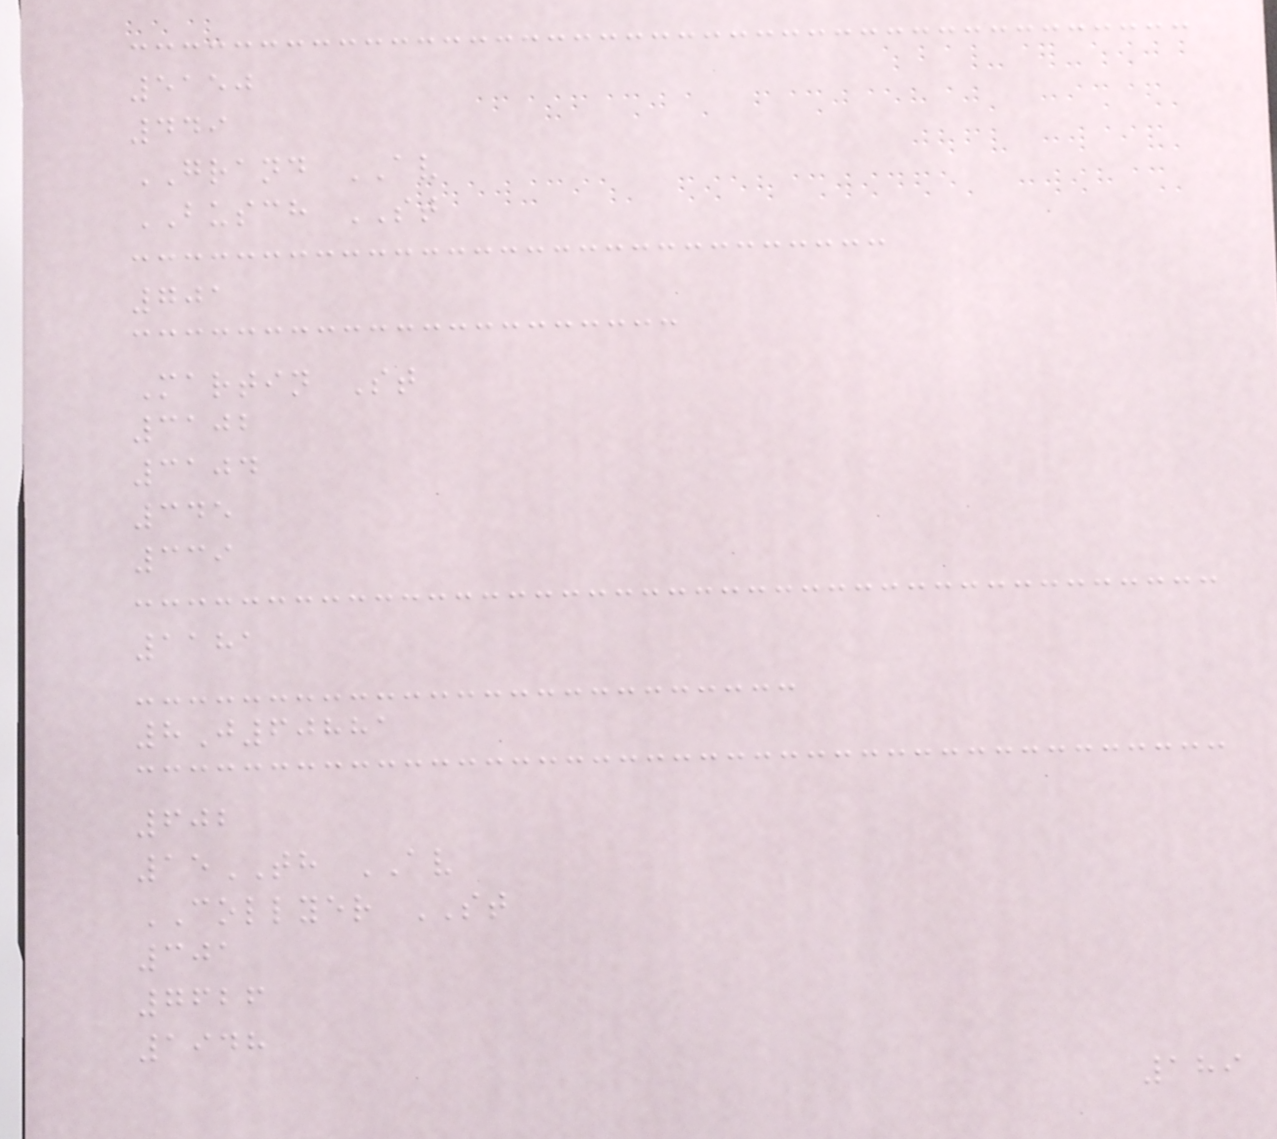5150
449
GRAND AV
BUSCH ST
701
Martin St
3102
3104
345
339
1181
8J60881
602
15TH AV
COLLYER ST
301
7626
1948
189
